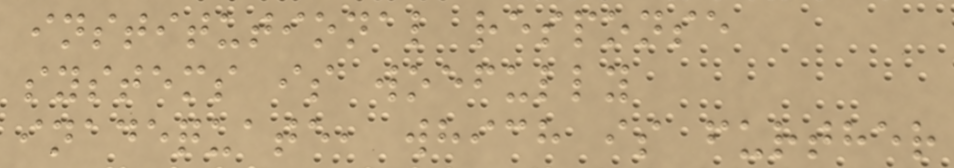institutional response
systems is woefully
inadequate, which is further
